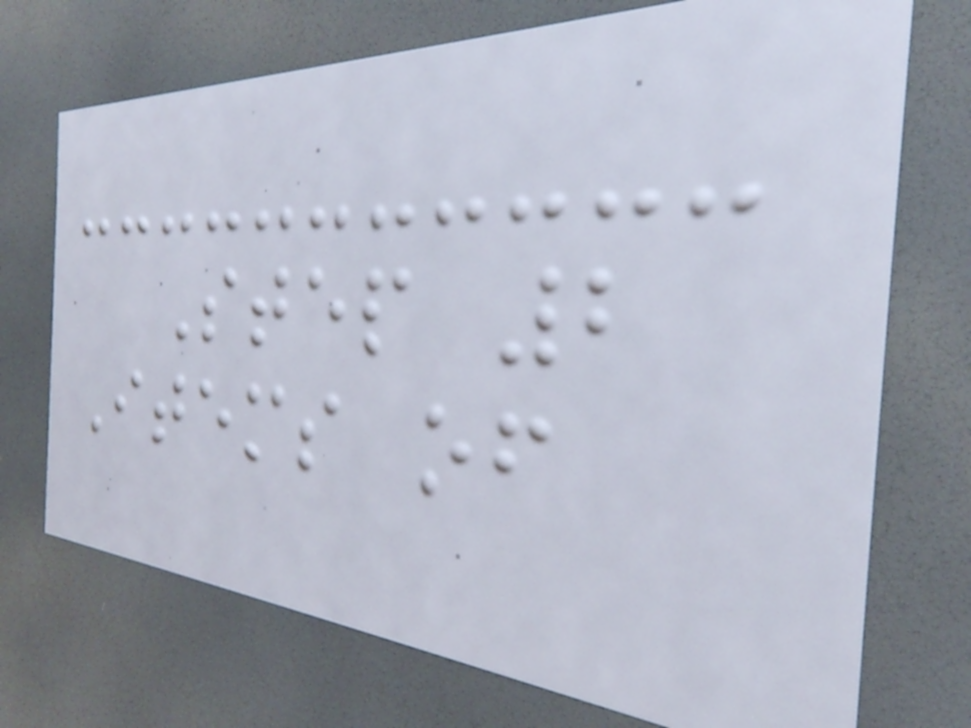Step 2
Items of
